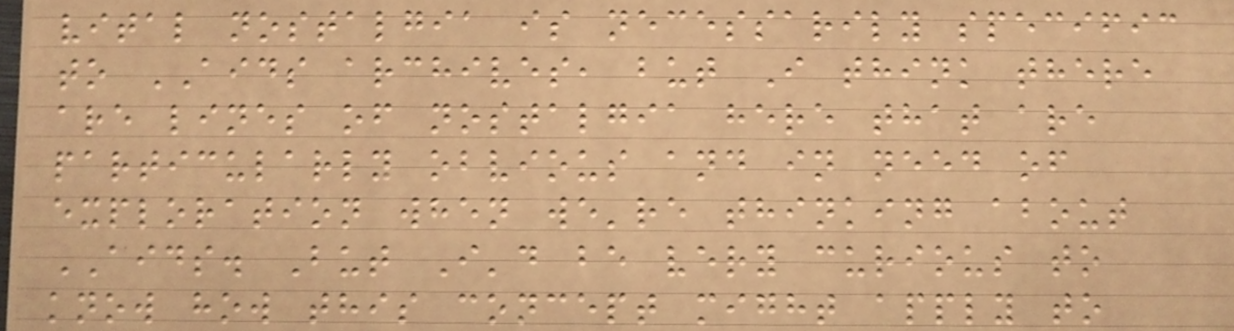vital nostalgia is necessarily specific
to AIDS archives, but I think there
are lines of nostalgia here that are
particularly obvious and in need of
exploration when we're thinking about
AIDS. But I'd be very curious to
know how this concept might apply to
